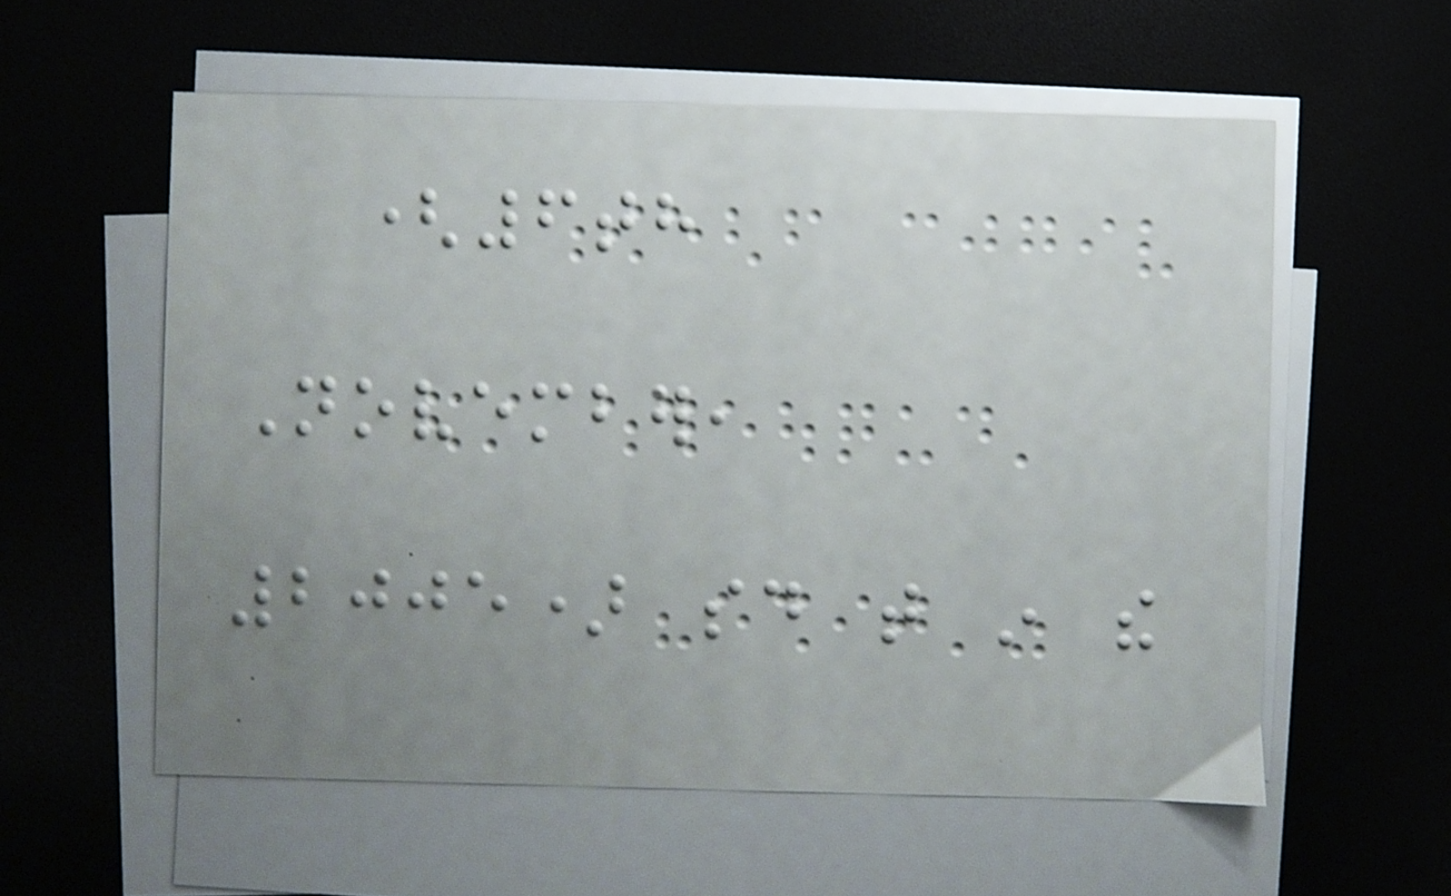(6th
November,
2005) said that in the
